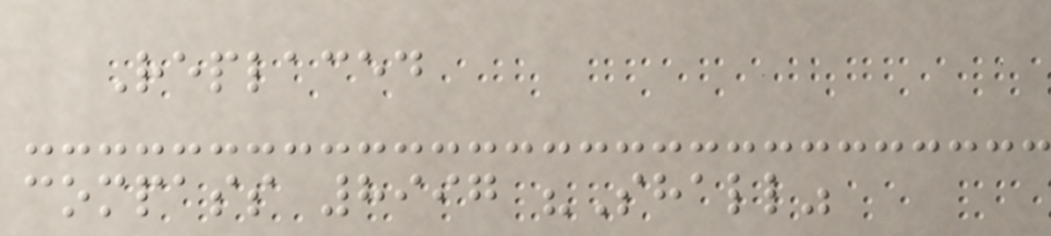Replaced
compass 8997 "Shall"
